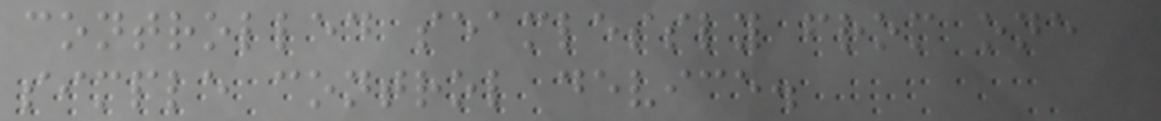controlled seamlessly from one
simple control device.
